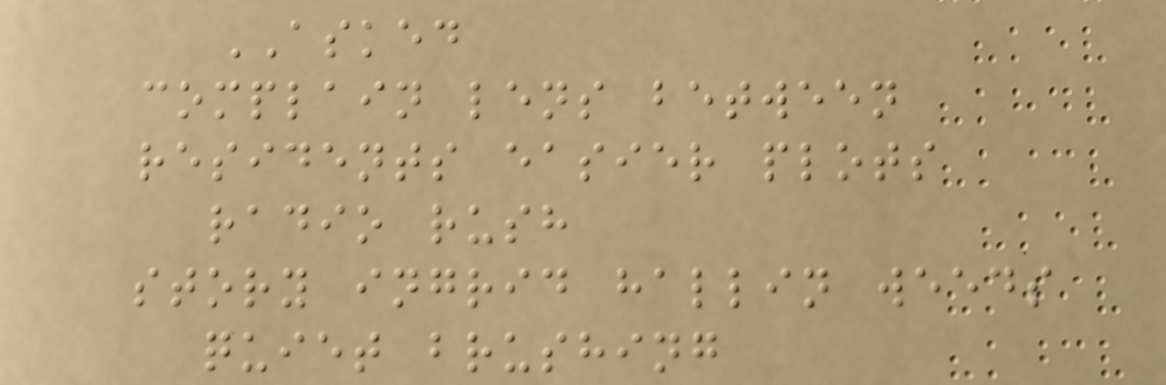ASKED
complain lens between
residents easier plots
radio rush
story ingrid hallin weeds
quiet brushing
